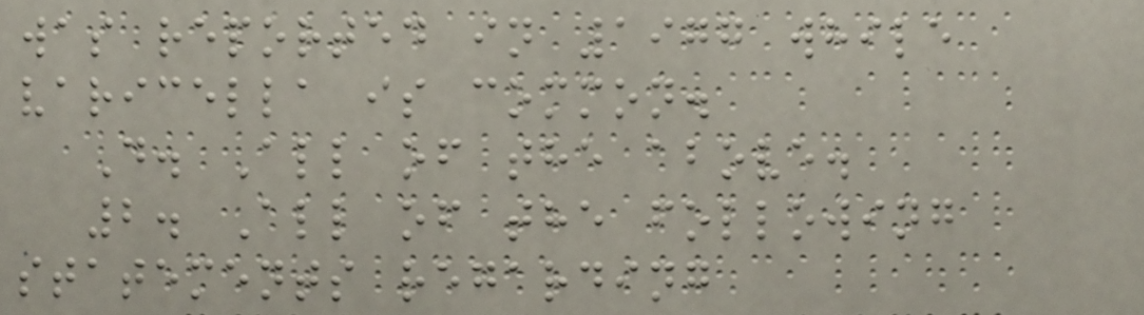was reported in 1977 while
varicella is common.
D. All of the above.
2. All of the following
statements regarding
